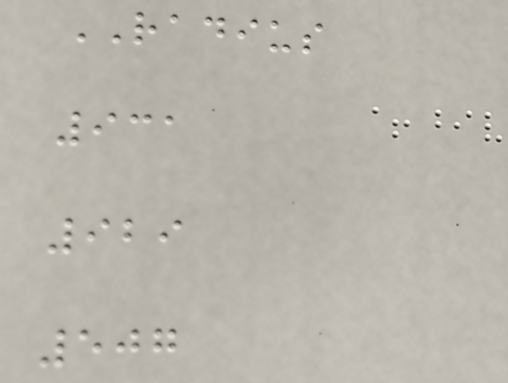RADIUS
931
929
507
